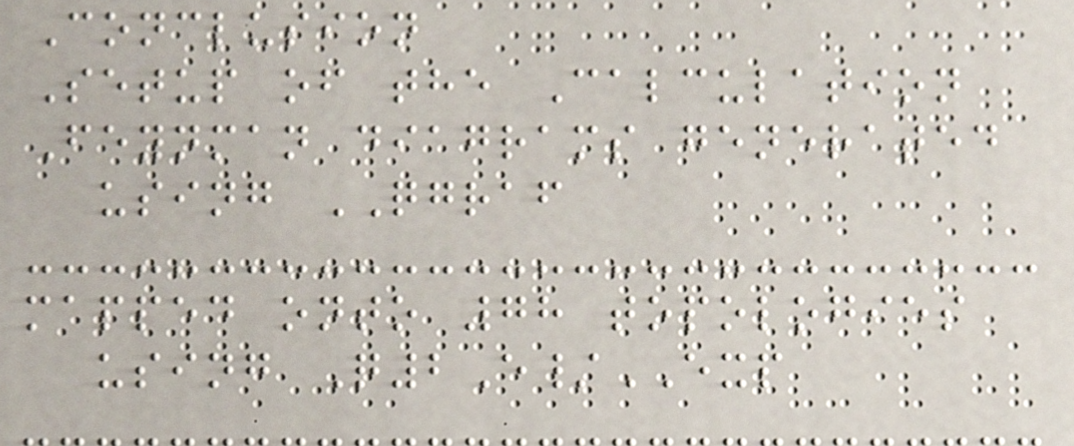Conclusion
Setup of the Calculation
Feynman diagrams generated
using QGRAF
mapped onto 78 topologies
using Q2E/EXP
